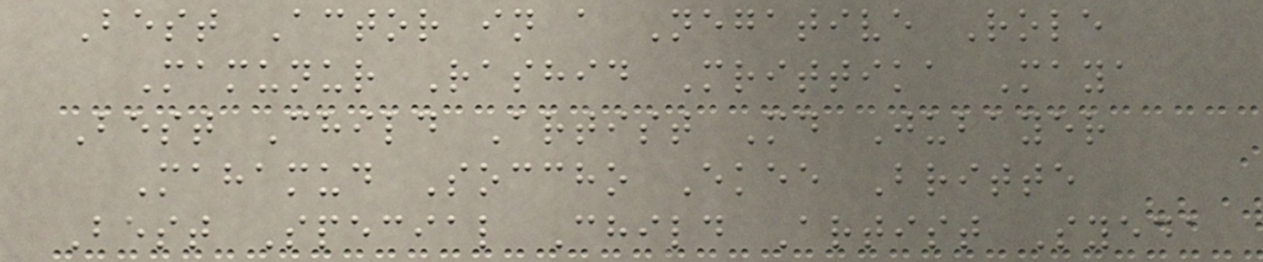Best Actor in a Negative Role
Mamunur Rashid Mrittika Maya
Best Child Artist Md Jubayer
Mahamud Soccho Ekee Britte
Best Special Child Artist Syeda
